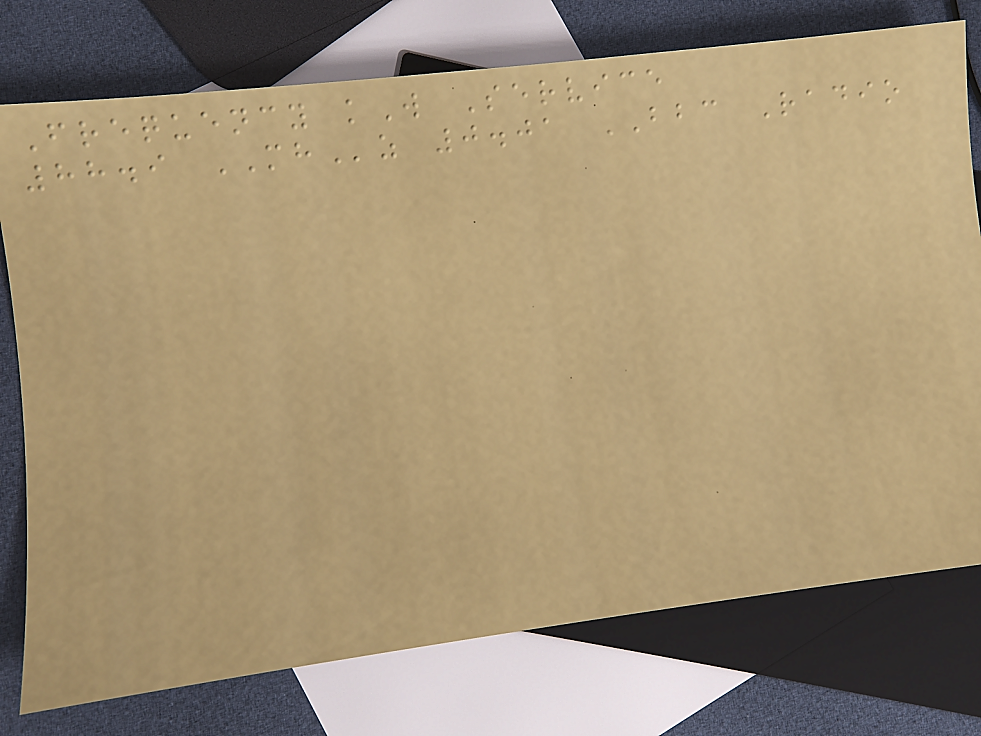Frequency kW Service
88.9 MHz 0.01 BBC Radio
